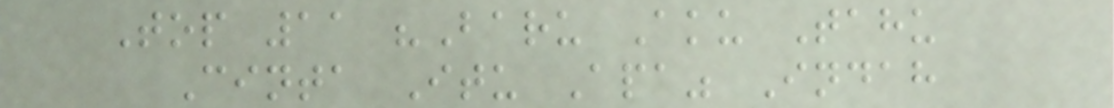Top 11 "Baru Aku Tahu
Cinta Itu Apa" Indah
